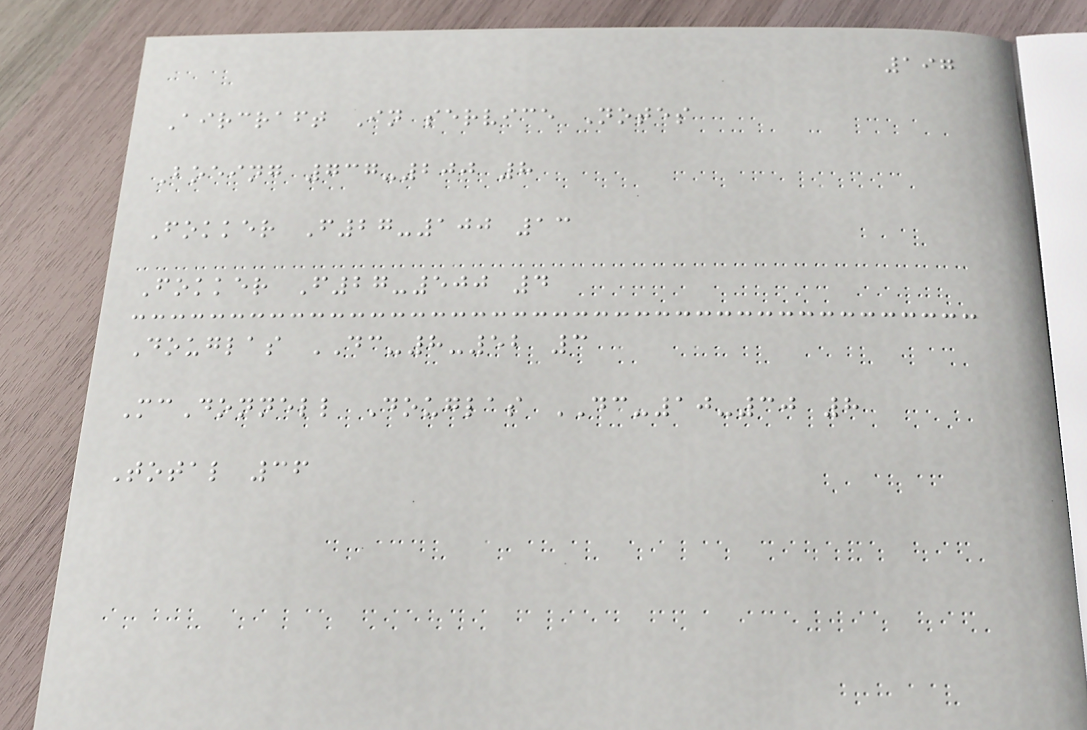197
Aircraft In service Notes
Boeing 737-200 8
Fokker F27-100 13
Fokker F27-500 4
Douglas DC-8-52 3
McDonnell Douglas DC-10-30 8
Total 36
